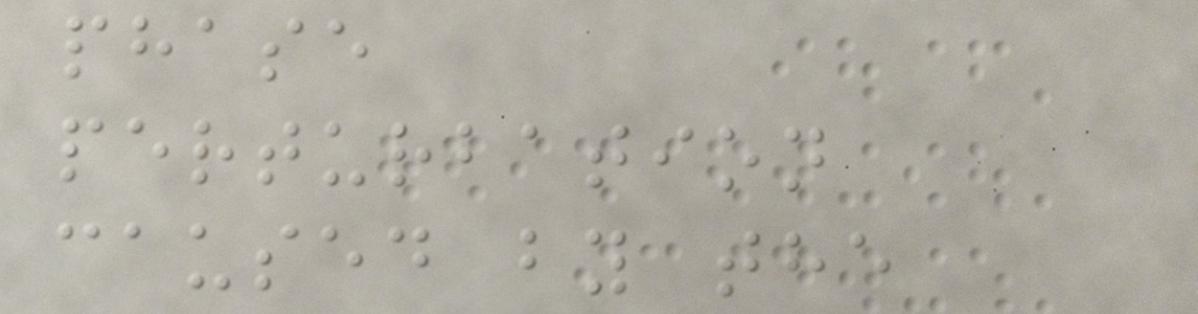phase
perturbation
caused by the
